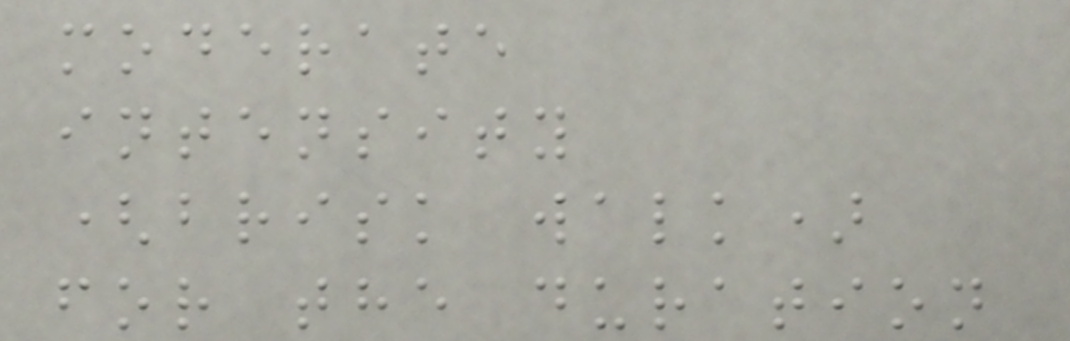moderate
intensity
(brisk walk)
for the duration
